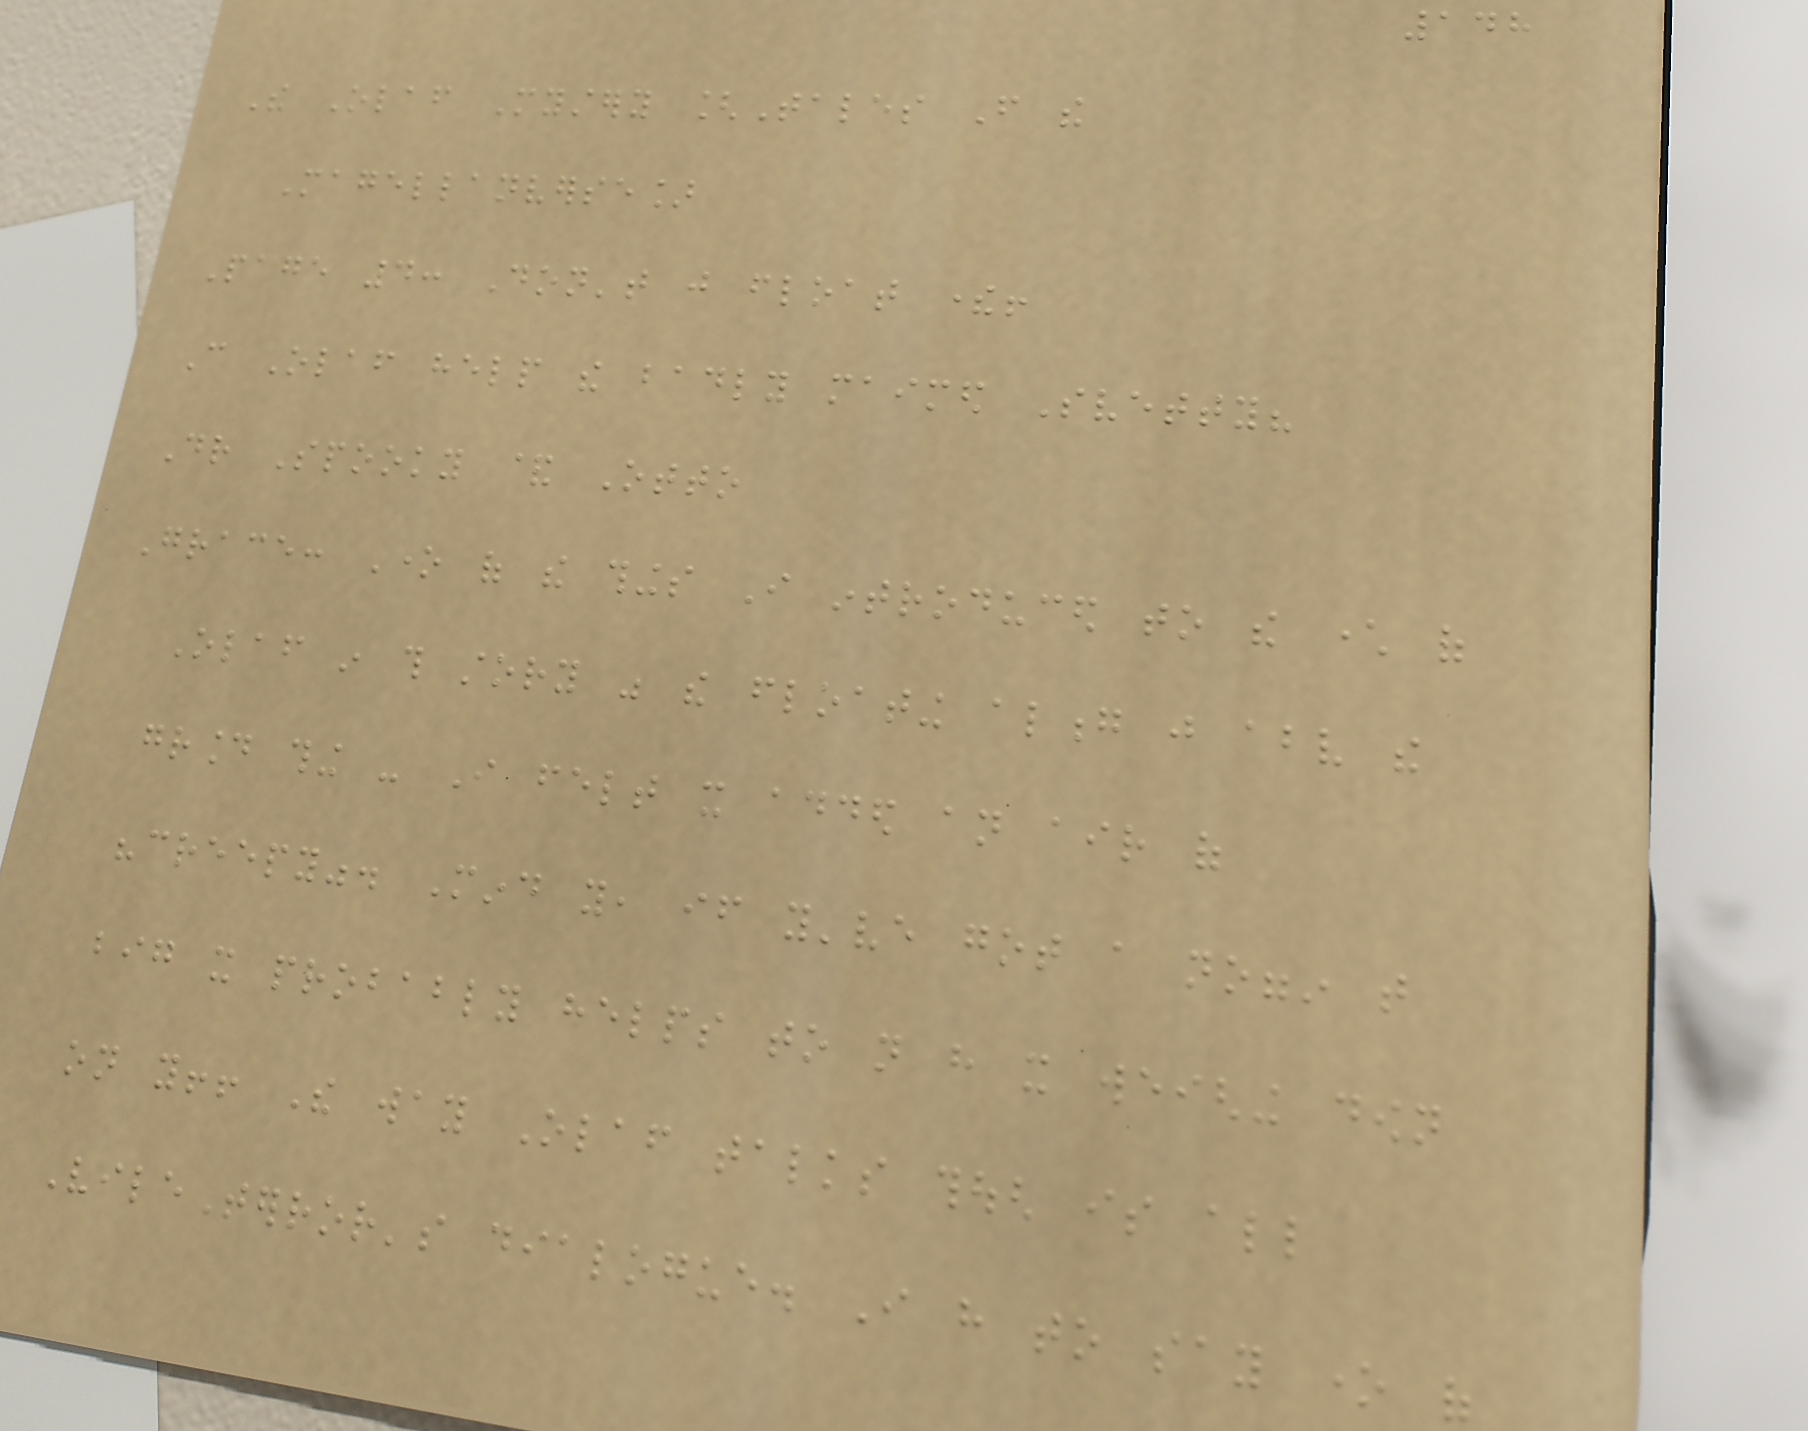148
The Olaf Mystery [Tales From the
Magellanverse]
Page 4: Don't just float there!
Can Olaf help the badly maimed Svetty?
Dr Spooky & Otto
Grace: One of the things I introduced to the character of
Olaf in this story was the floating along just above the
ground thing - I felt it added an air of
"creepy". Mind you, if you've got a noggin that
big it probably helps to not have it weighing down
on you!! The way Olaf talks though is all
VileTerror's dialogue. I have to say one of
